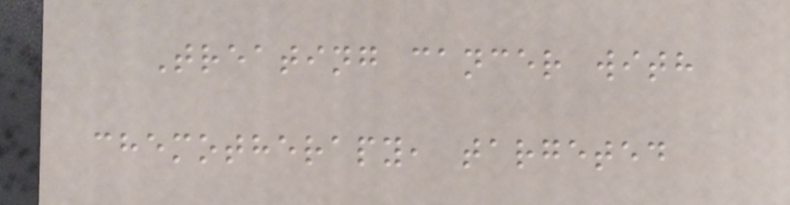Treating cancer with
chemotherapy, targeted
